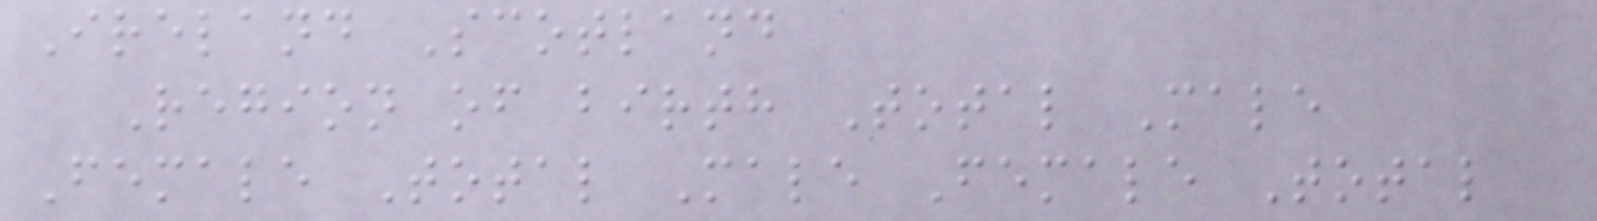Ireland Scotland
Region of birth Total Male
Female Total Male Female Total
